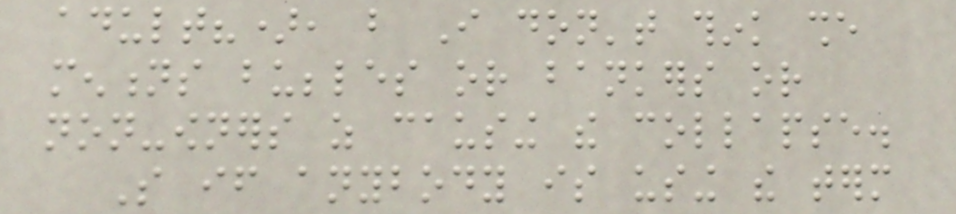adult?), but I don't think she
mentions bubbles or bankers or
non-owners as causing the collapse.
So if anybody is using the term
